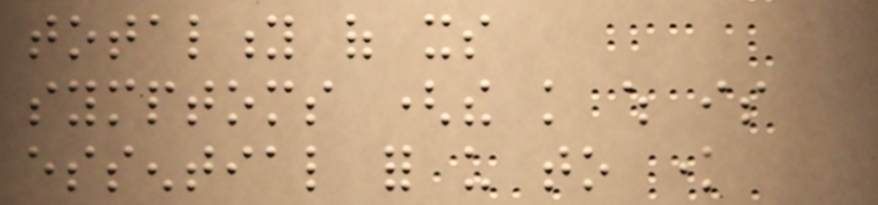totality of its
symptoms (the knowledge which is
essential for us to know
